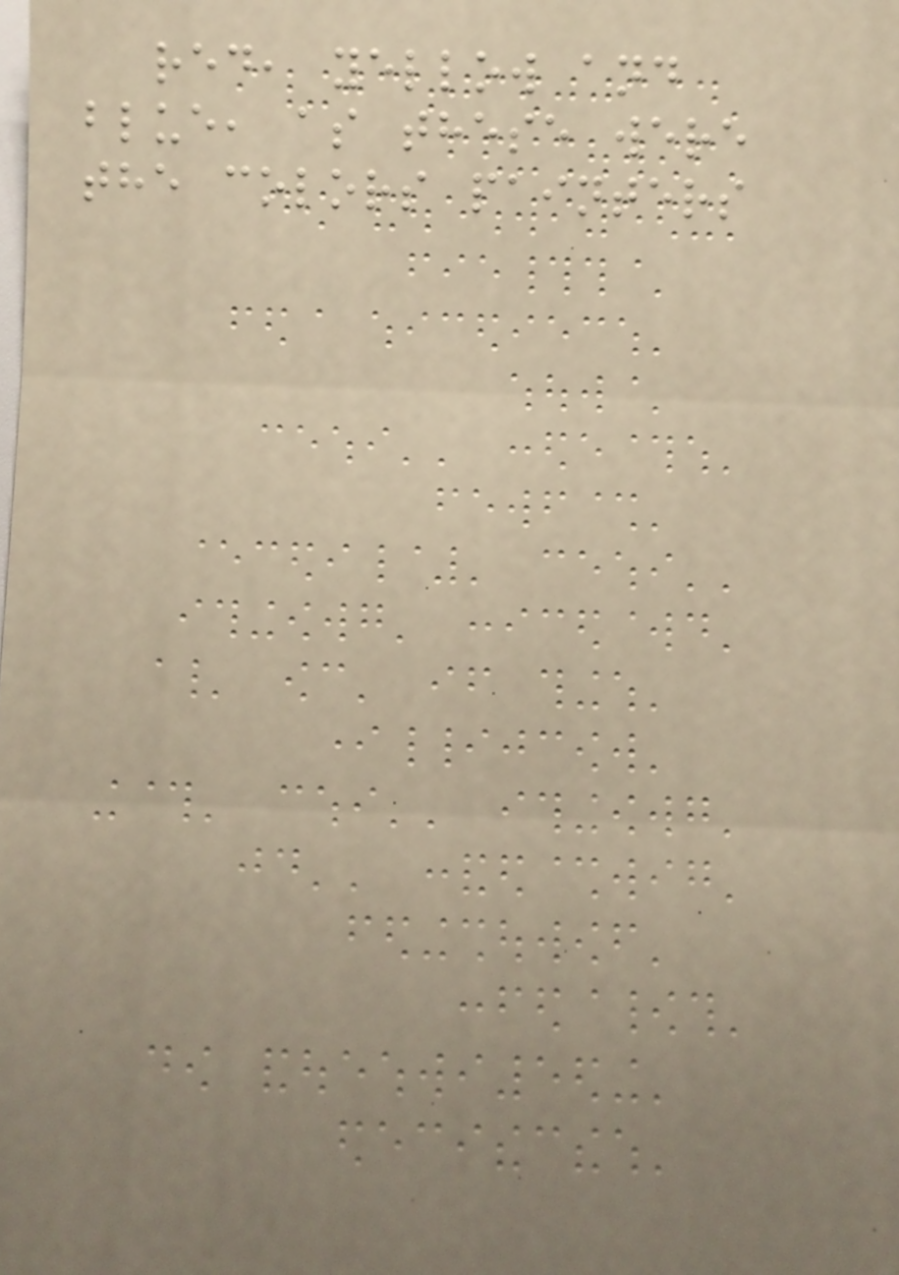red, yellow and
blue, as these were
the colors painters
